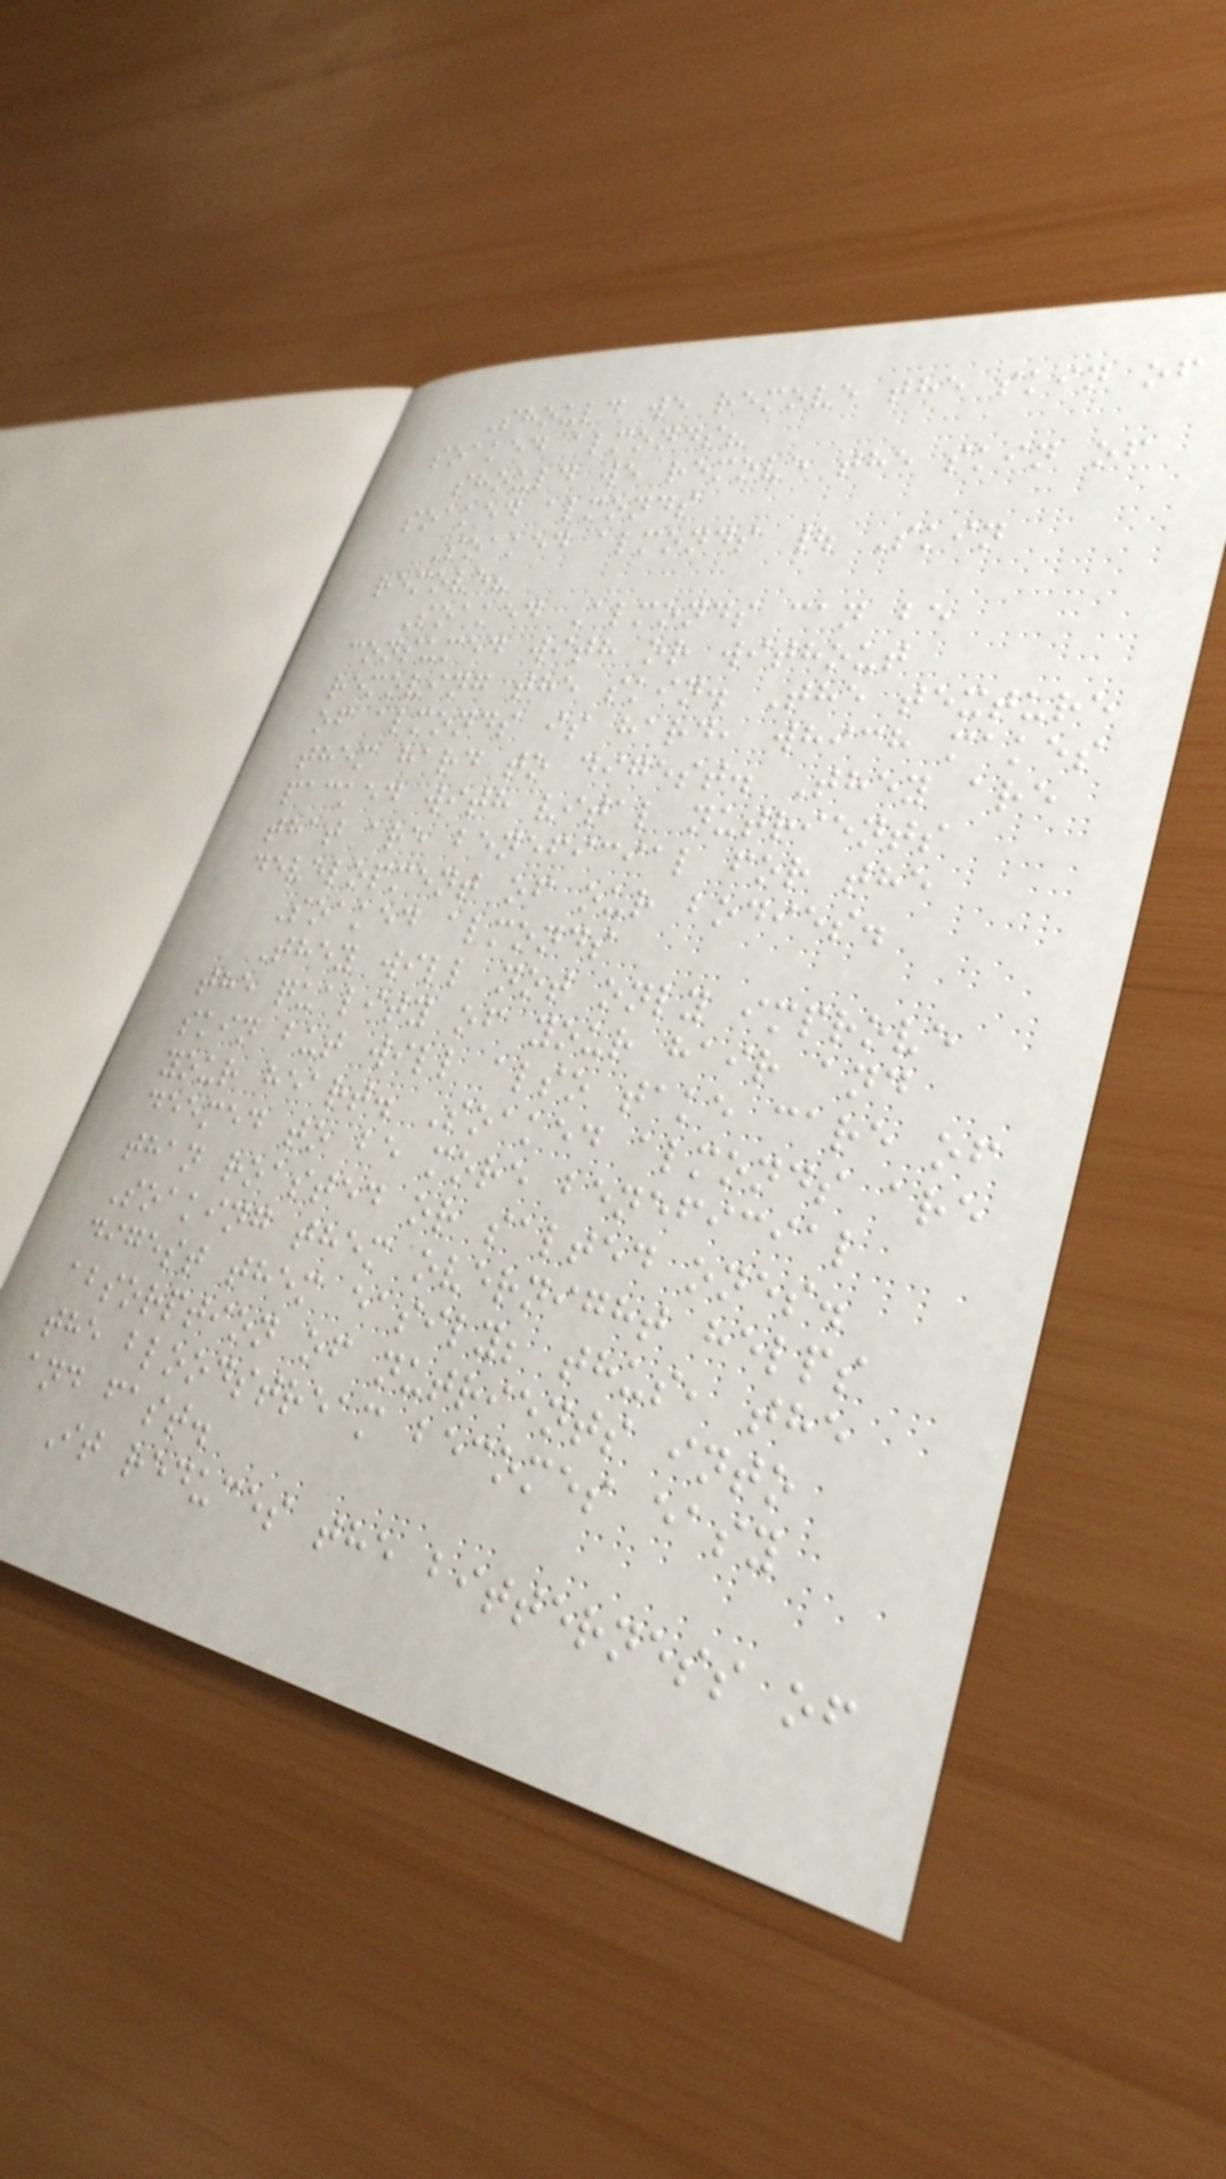Should we remove the skin of
soaked almonds?
should we remove the skin of
soaked almonds
Soaked almonds | Skin
remove?
Soaked Almonds can be
consumed with or without
removing the skin. The texture
of almonds is hard, which makes
them hard to digest. They are
packed with vital nutrients
that are beneficial for the
development of our bodies.
Soaked almonds
They will not only improve
the quality of your hair and
skin but will also take care of
your heart. Soaked almonds are
deemed to be more beneficial
than roasted or salted ones.
Soaking them overnight helps
digest them easily; thus, the
absorption of nutrients into
the bloodstream becomes easy
and fast.
It reduces the bitterness of
